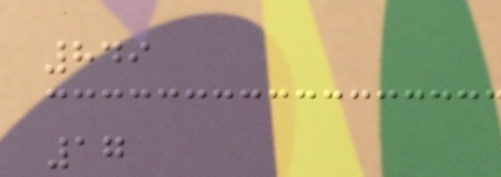849
17
